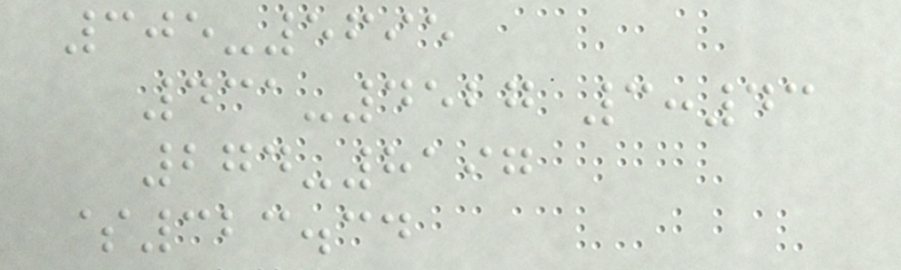305-5695
431-4527 3:43
274-8197
$323.34
